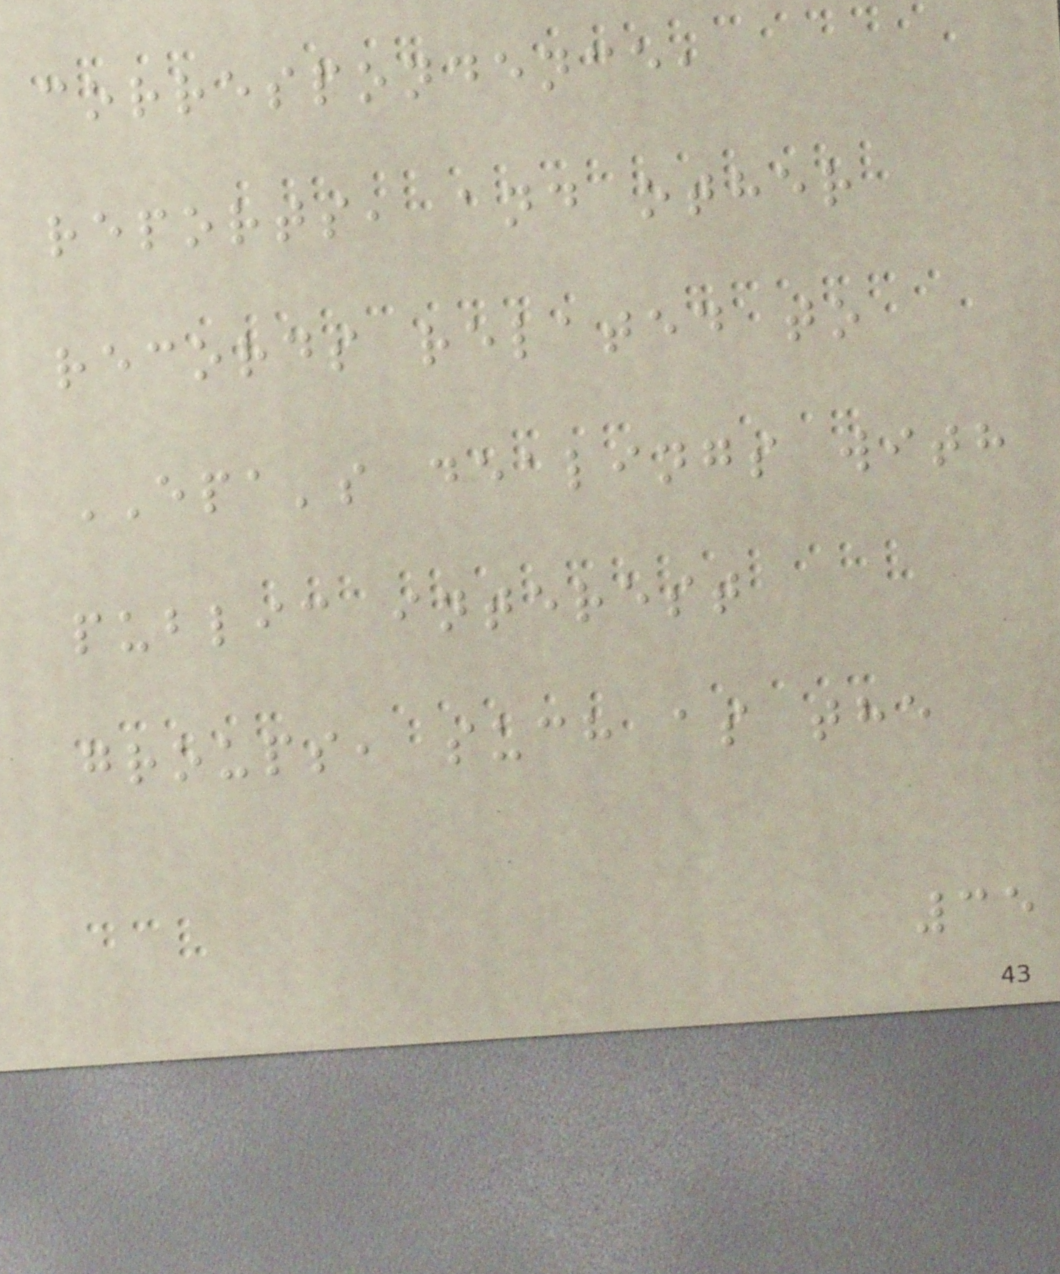correspondence,
reports, and other
records related to
EPA's dealings with
public interest
groups, such as the
35
